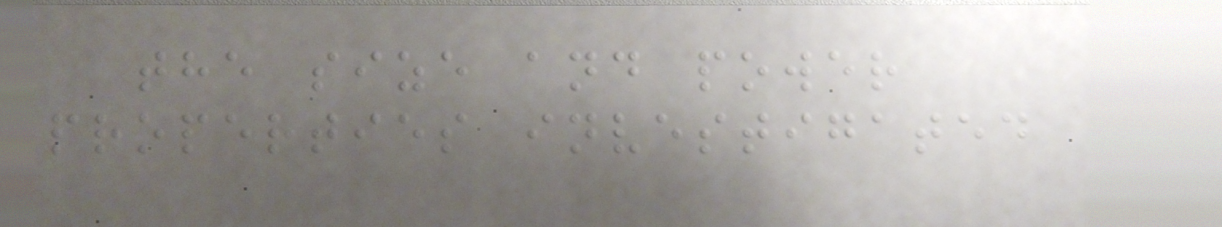the size and power
properties investigated
